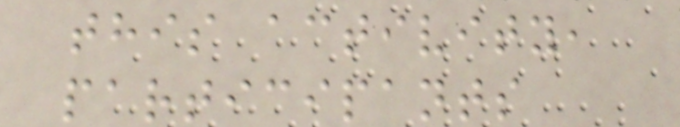this activity,
participants
